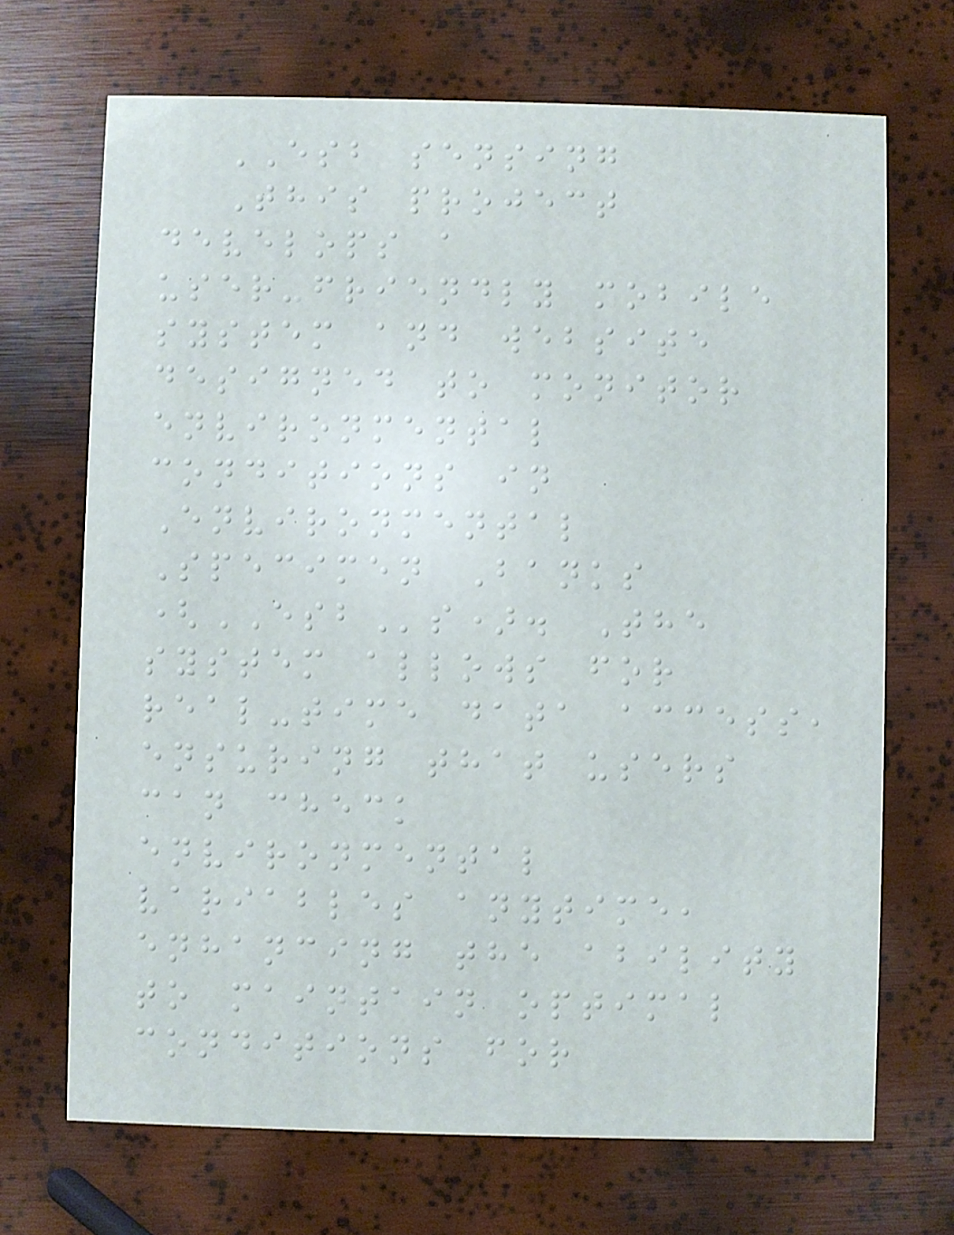ESB sensing
This project
develops a
user-friendly mobile
system and website
designed to monitor
environmental
conditions in
Environmental
Specimen Banks
(ESBs). The
system allows for
real-time data access,
ensuring that users
can check
environmental
variables anytime,
enhancing the ability
to maintain optimal
conditions for
